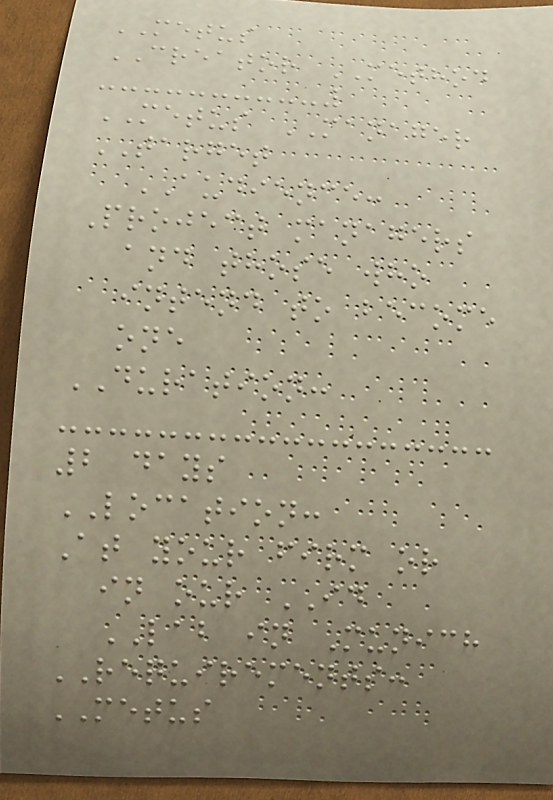METUS
CREATOR METHOD
METUS MANAGER
TARGET
AUDIENCE:
Project managers
and those who
intend to become
one
DURATION:
2 days
LOCATION:
At your firm or
in our ID
LAB in Munich
REQUIREMENTS:
METUS
